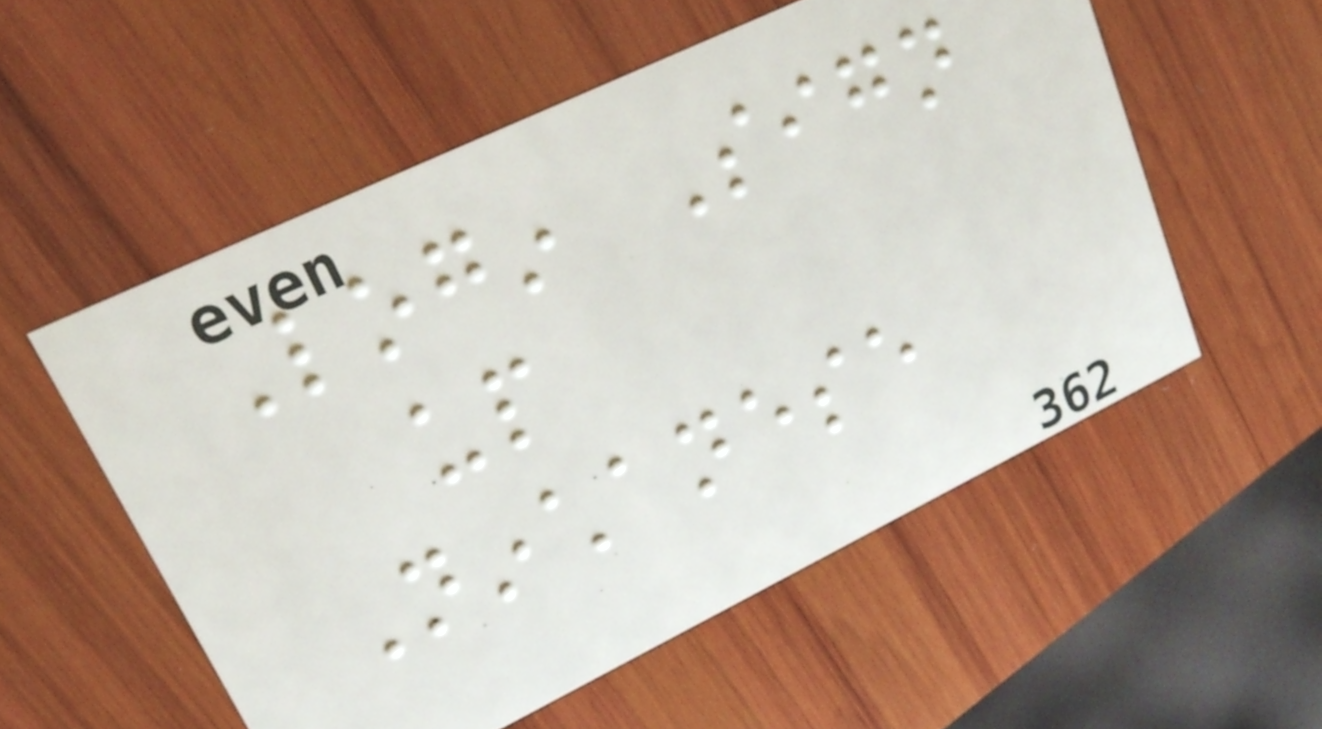Login Sign
up
Ninchanese
